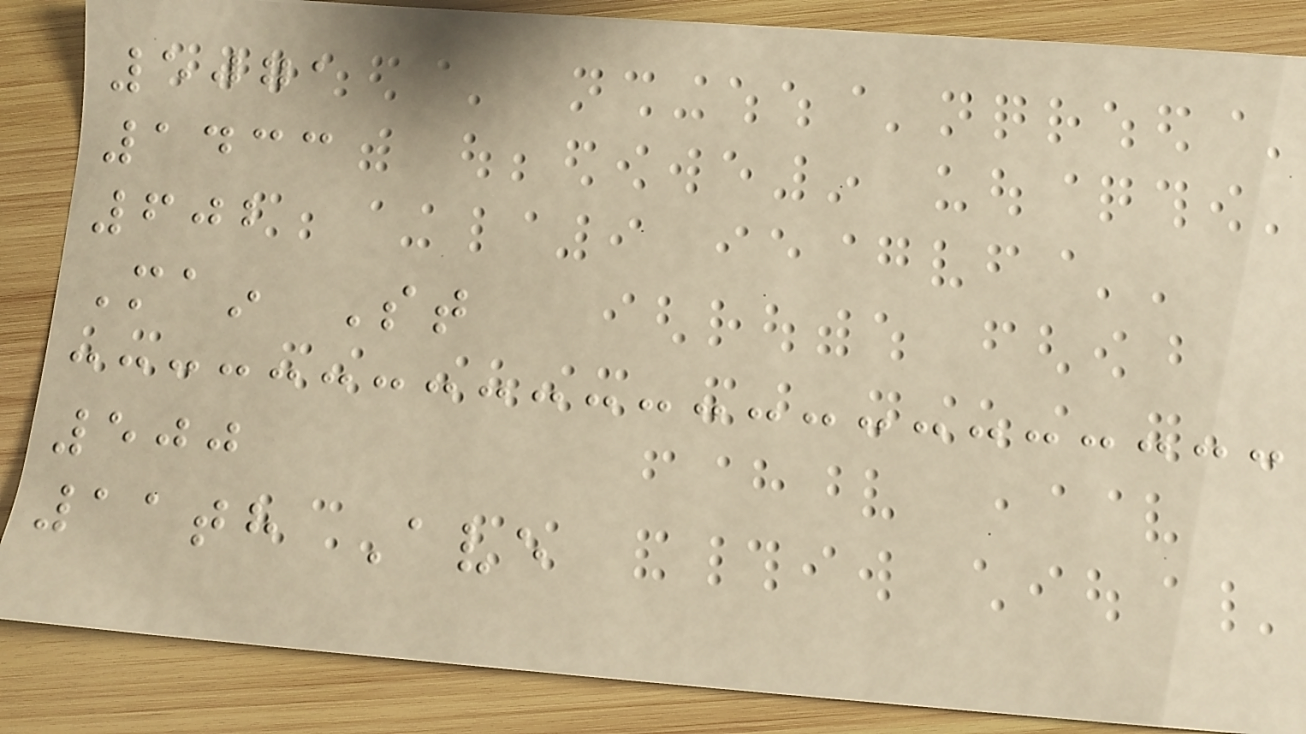5071
1433
602
Main St
500
11th Ave
